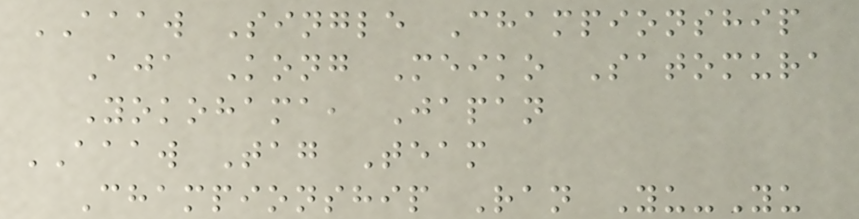AAAW Single Championship
Aja Kong Meiko Satomura
Yokohama, Japan
AAAW Tag Team
Championship Ran Yu-Yu
